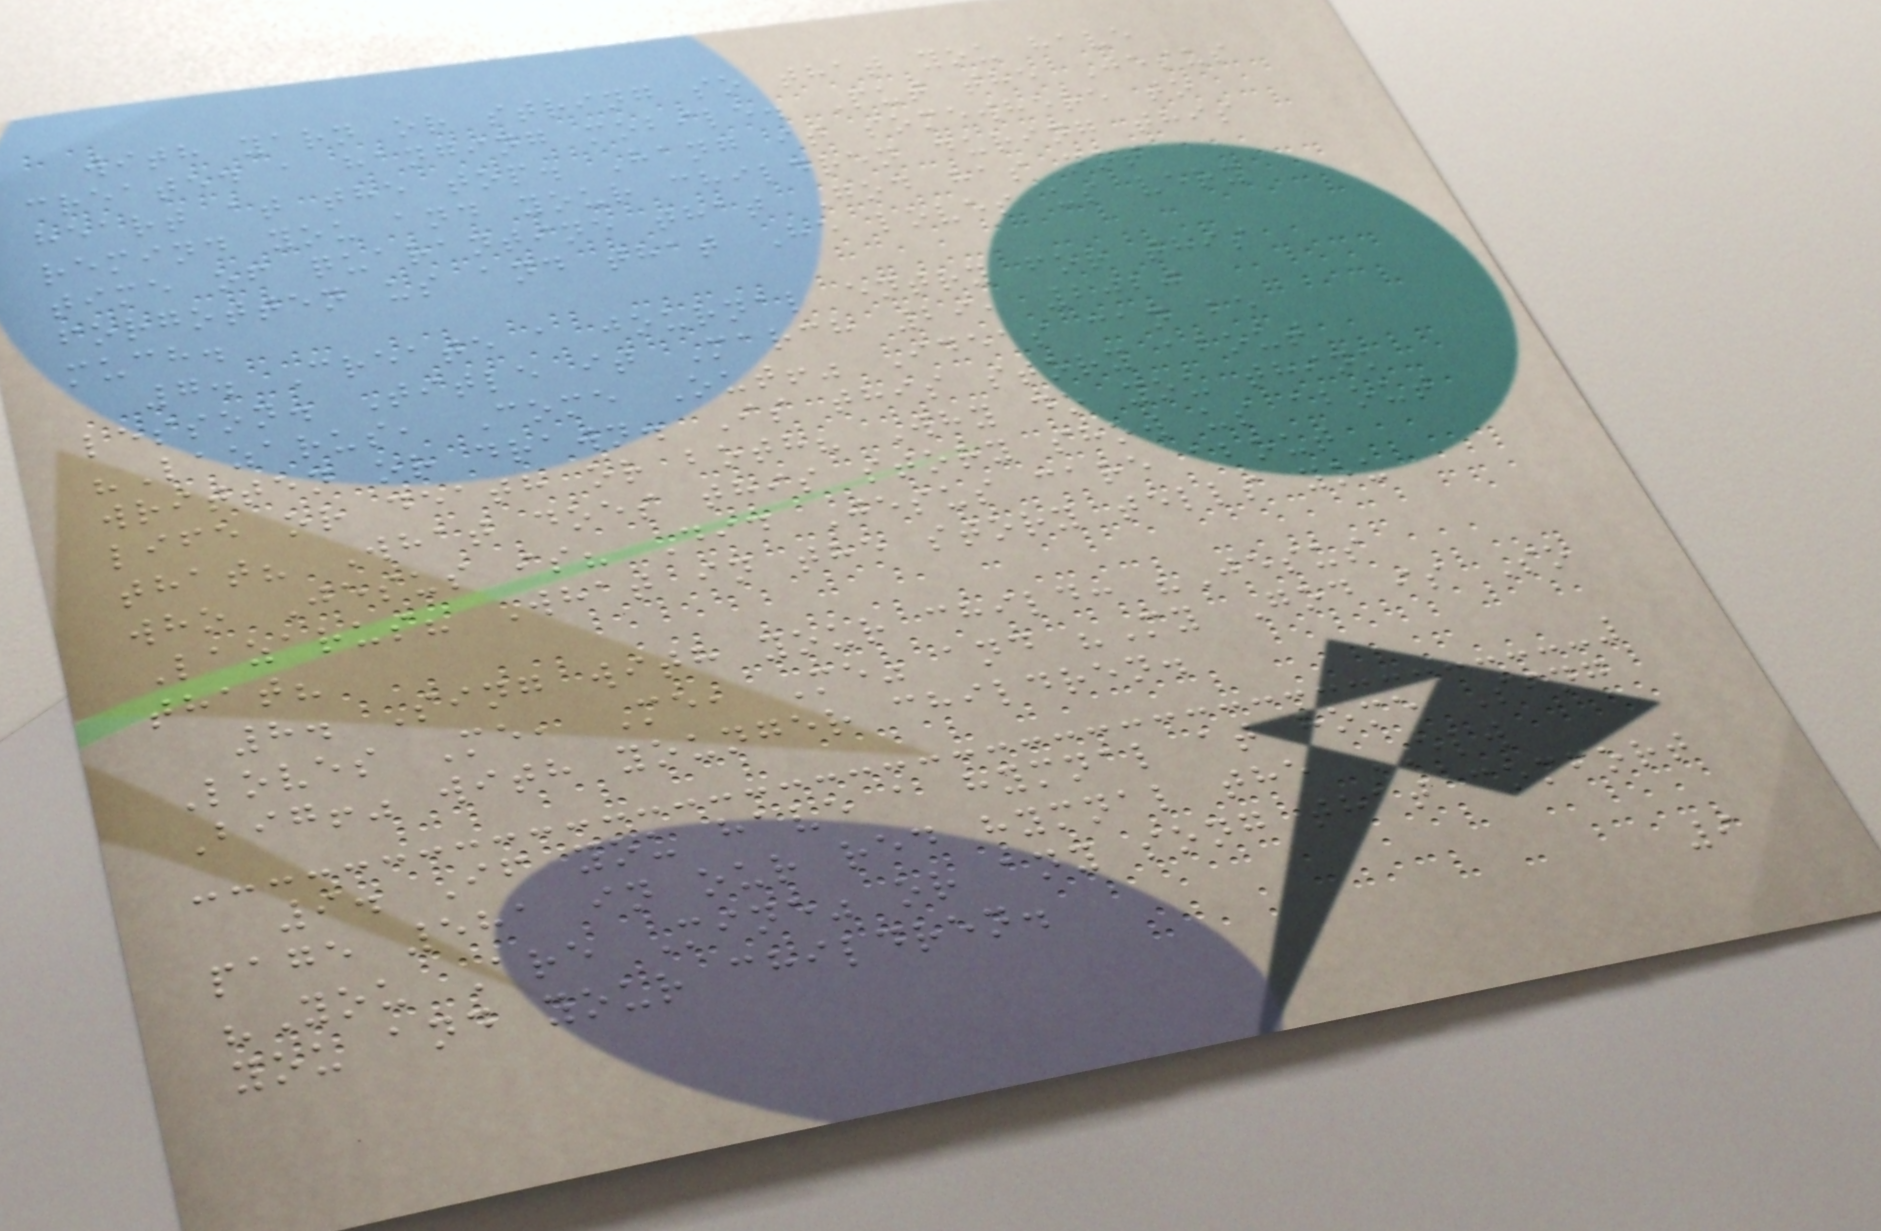with yarn or string so that you have
created a hanging mobile. Put the Jesus
heart at the top. Hang it somewhere to
remind you and your children during this
time of quarantine that God has not
forgotten us and that He loves us very
much.
7. Create a journal entry for this
lesson. Title it March 29, 2020
"Lazarus, Come Out!" Ideas can be
written or drawn. Is this story about
life or death or both? Why do you think
that? What does this story show us about
who Jesus is? Did Jesus care about
Lazarus? What in the story tells you
that?
8. Sing with your child: "Jesus
Loves Me, Me, Me" and "My God is So
Big!" with younger children.
9. If you have a hymnal at home Sing
page 581 in our red hymnal the ELW
"You Are Mine" or any song that comfort
you and your children.
9
